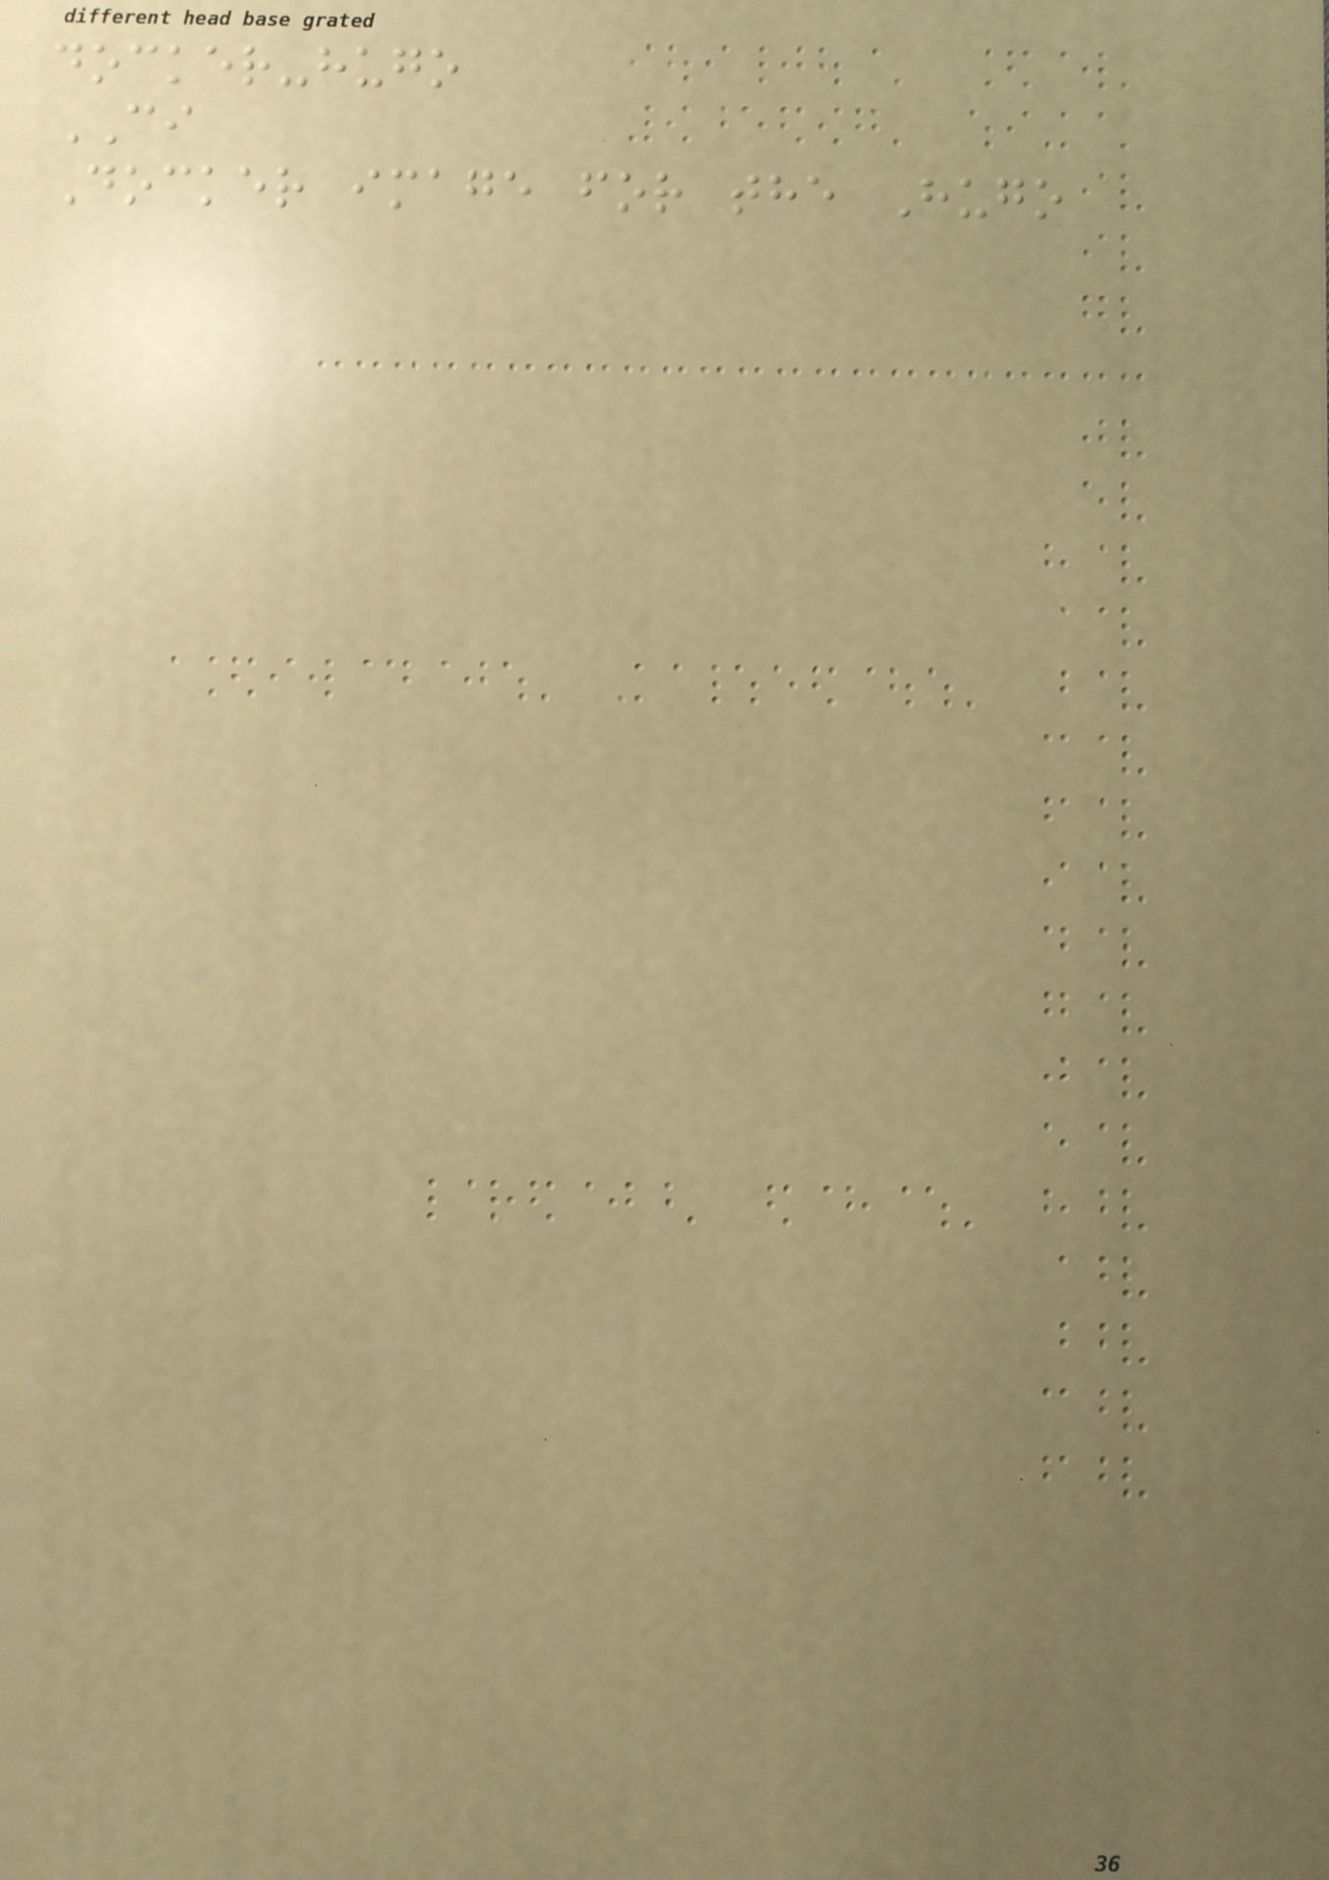docker-hugo
CI
Docker image for the Hugo
